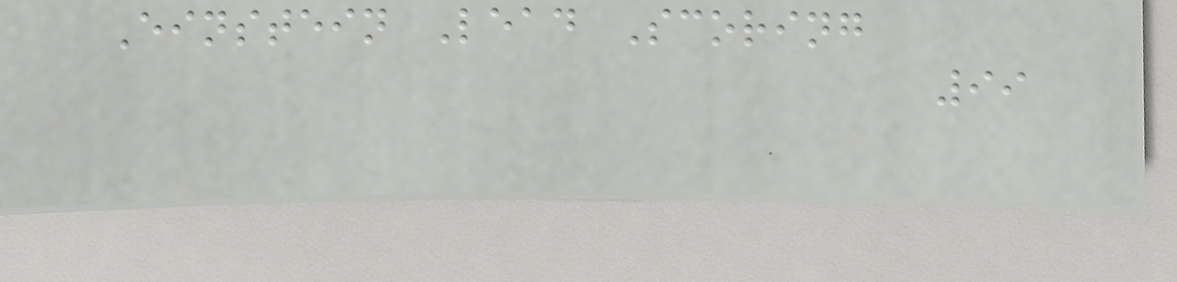Einstein Lead Scoring
99
